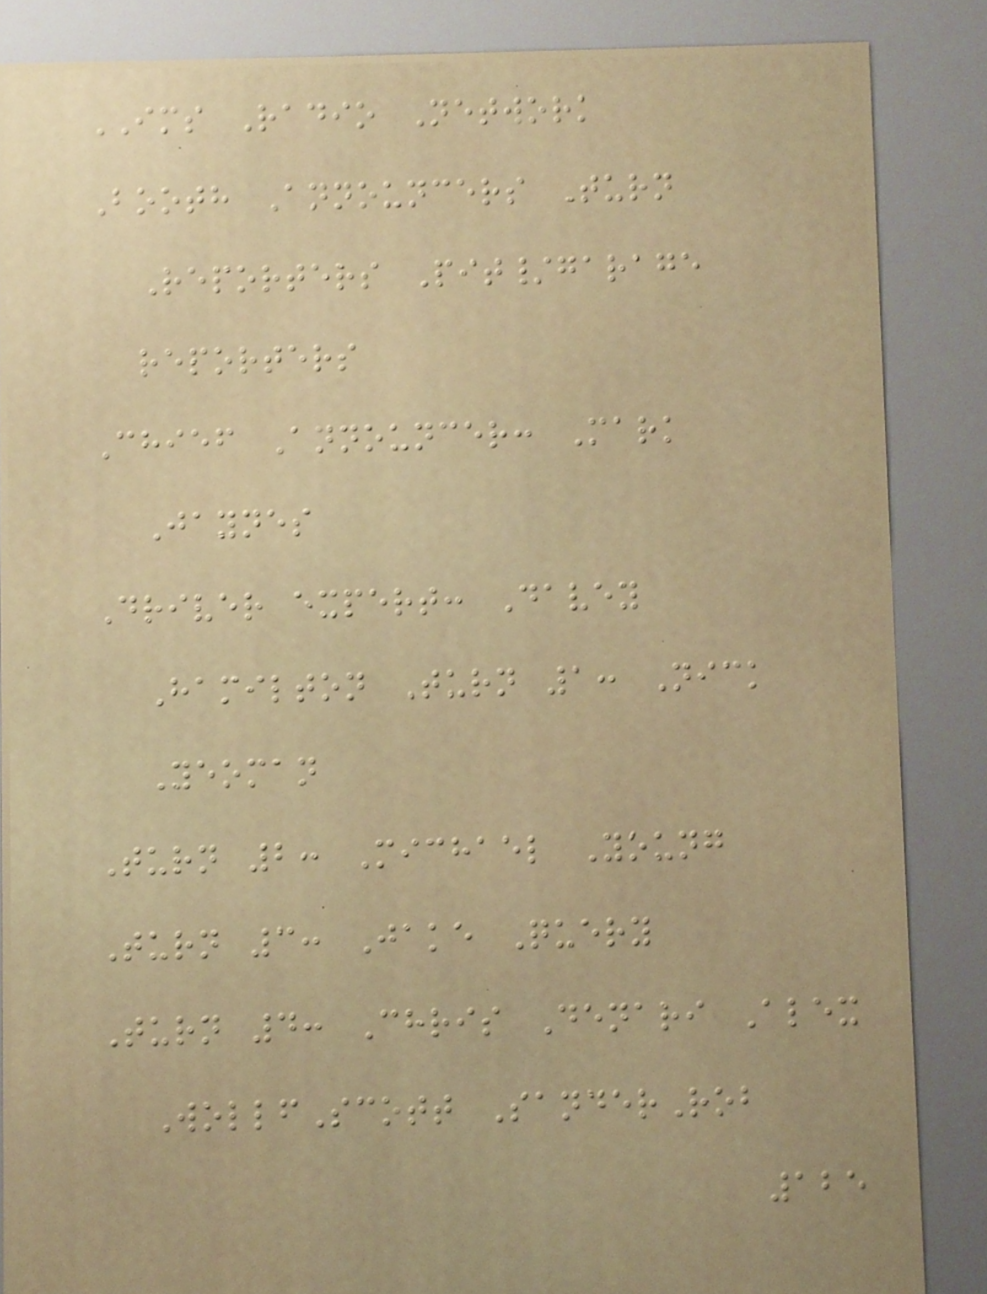IMS Radio Network
Booth Announcers Turn
Reporters Pit/garage
reporters
Chief Announcer: Mark
Jaynes
Driver expert: Davey
Hamilton Turn 1: Nick
Yeoman
Turn 2: Michael Young
Turn 3: Jake Query
Turn 4: Chris Denari Alex
WollfScott SanderRob
125
